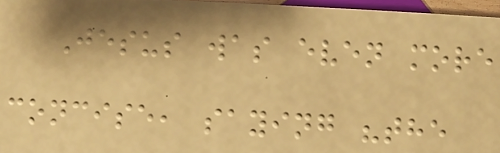Jesus was even more
concise, saying "the
